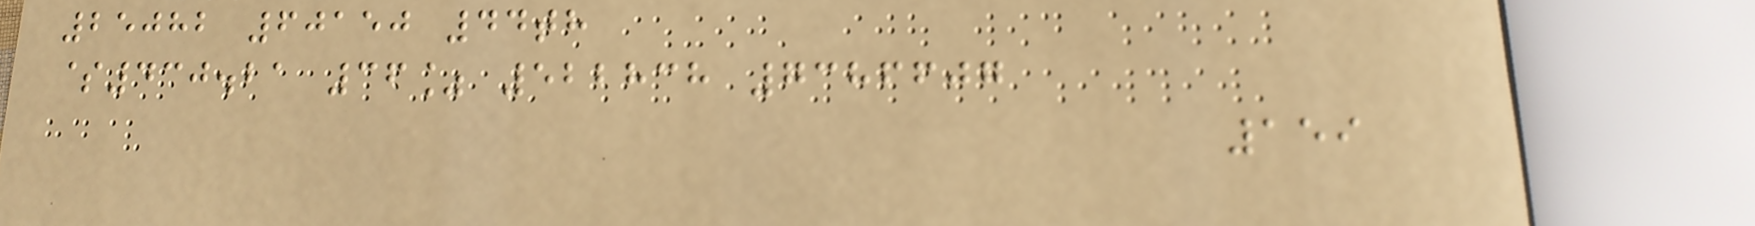25082 60150 44th
$430.21 36% 522838 7386607
159
